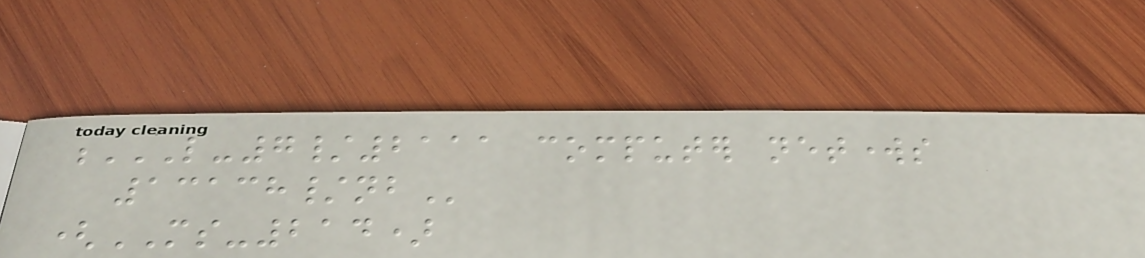L-7/2111 COMPUTER NETWORKS
13138/NB
(MS-214)
